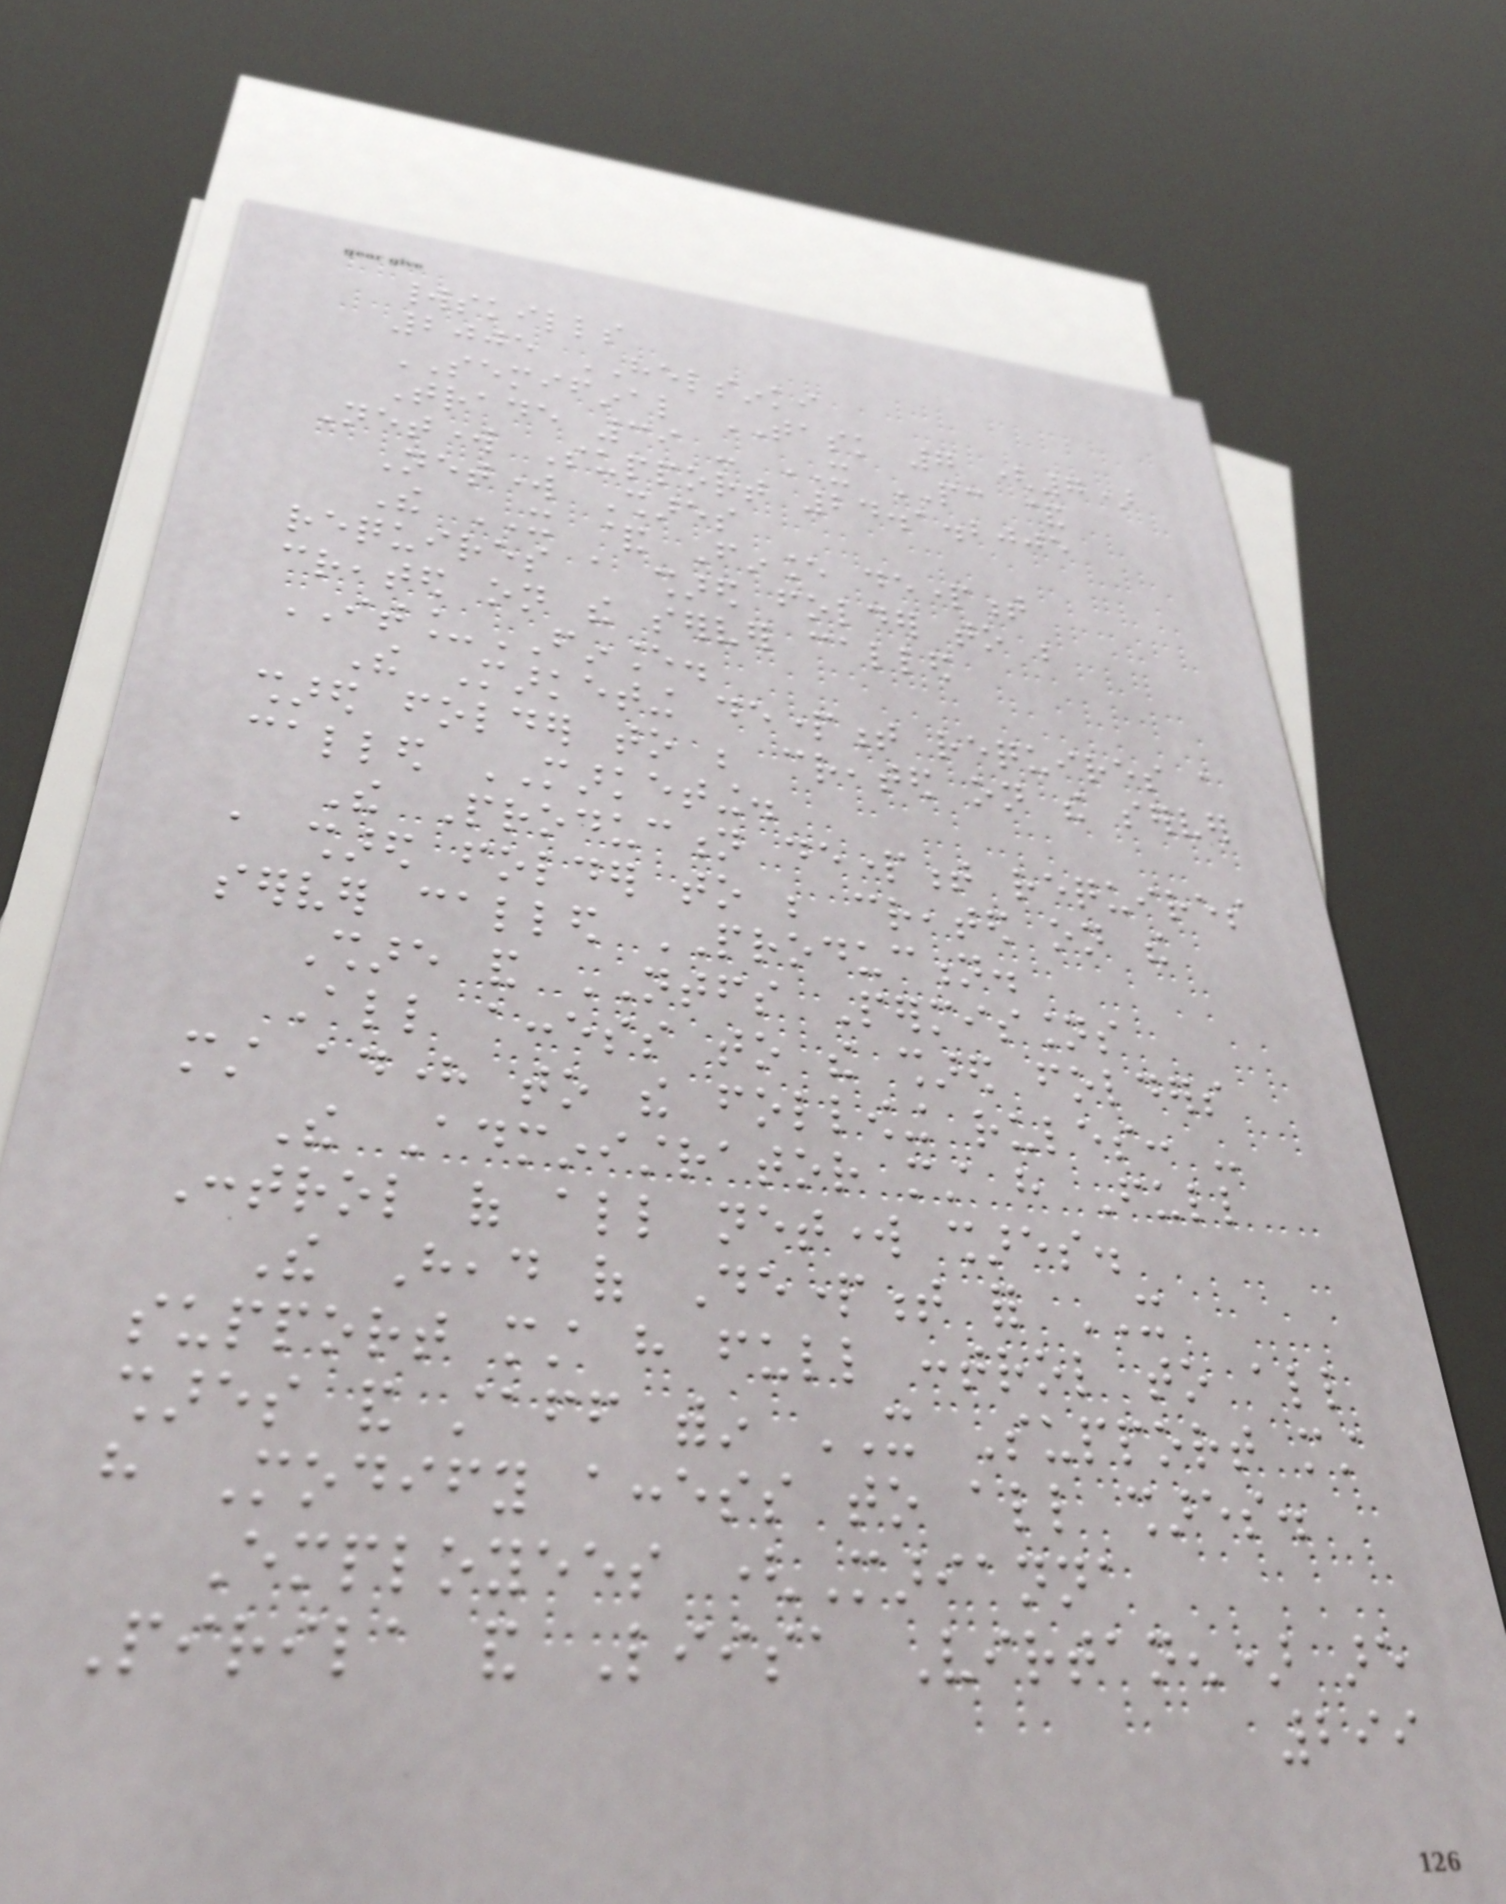worldskills
2005 HELSINKI
SEMIFINAL TASK 7 (7)
Trade 39 - IT PC &
Network Support 24.1.2005
Network Shares
The IT & Finance department
requires a shared folder to be
created on the server called
IT_FINANCE.
The Marketing department requires a
shared folder to be created on the server
called MARKETING.
The Production department requires
a shared folder to be created on the
server called PRODUCTION.
Share and NTFS Permissions
All access to the shared folders
must adhere to the following rules: -
The Administrator must have Full
Control of all network shares.
The Head of Department for IT
support must have full control to all
shares and staff within IT Support must
have Modify access to all shares.
Employees (Marianna
Pirila and Liisa Virtanen) are
299
